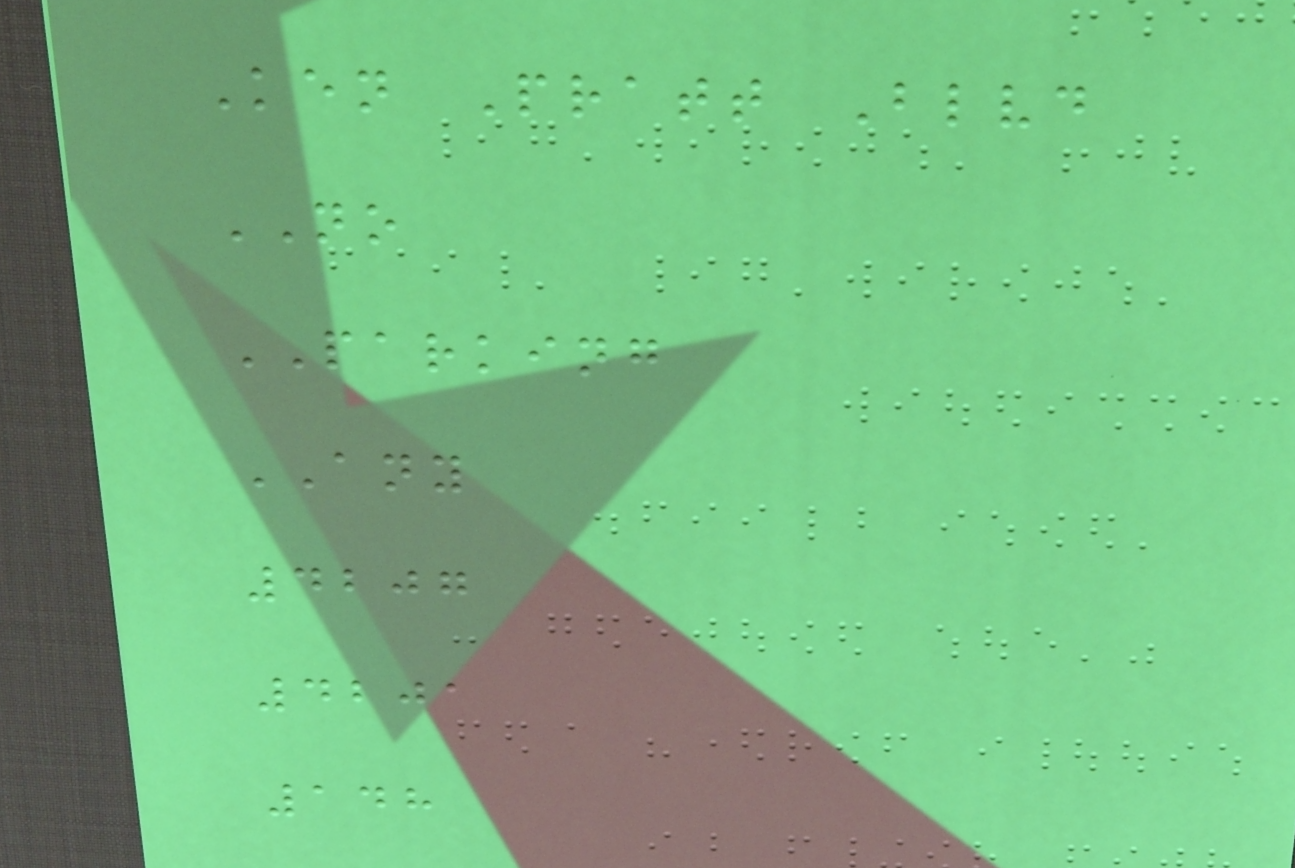Ken Pratt Blvd
NO
PARKING
ANY
4207
4201
148
